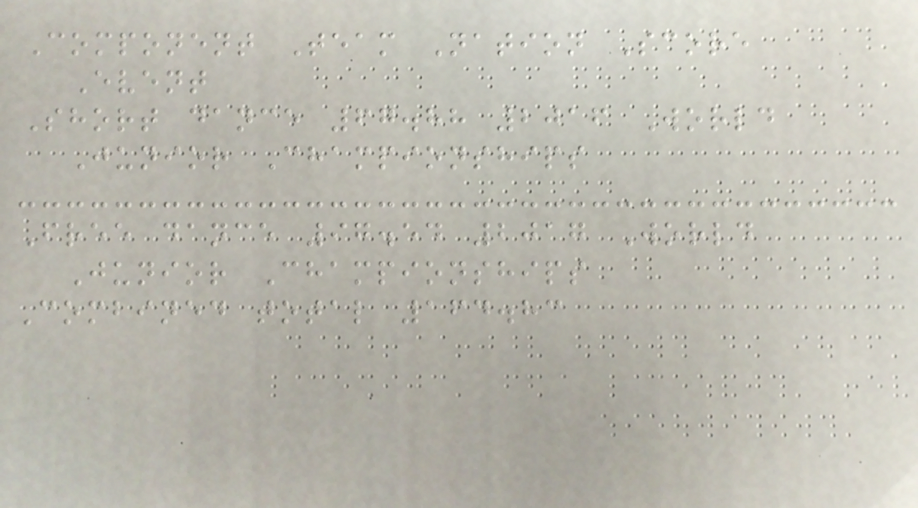Component Team Nation Score
Event
Short dance 67.88 2016 World
Junior Championships
Free dance 97.54 2017 World
Junior Championships
Combined total 164.83
